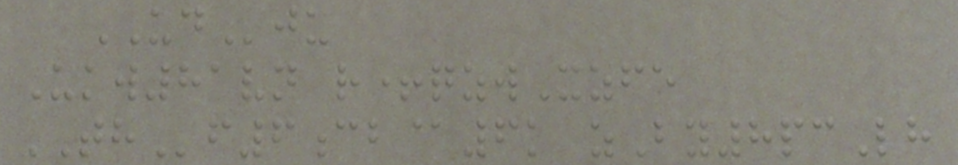UDju
Ukw81vn r+qzwXzfe
THf6cb@6k zBy8pcLh
